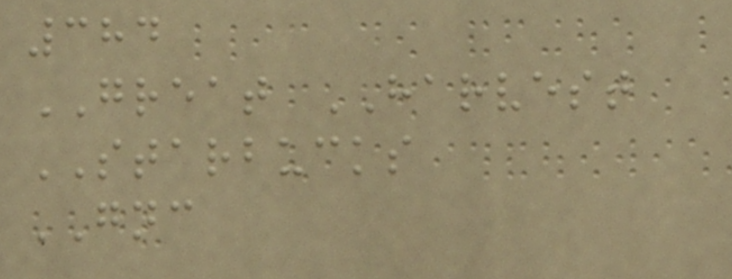384
GREAT HARVEST
STARBUCKS
GNC
